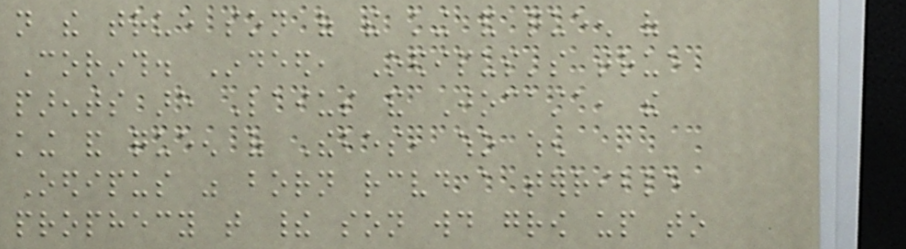not the true son of the king and queen of
Corinth. Indeed, Oedipus's true
parents are Laius and Jocasta, the
king and queen of Thebes, who when
Oedipus was born received a terrible
prophecy that their son would grow up to
